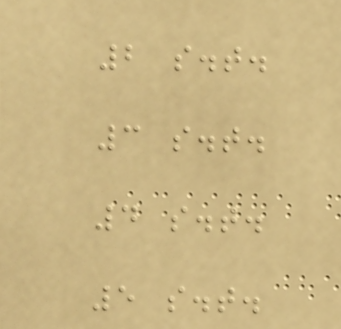2 s.t.
3 s.t.
4 s.t.
5 s.t.
